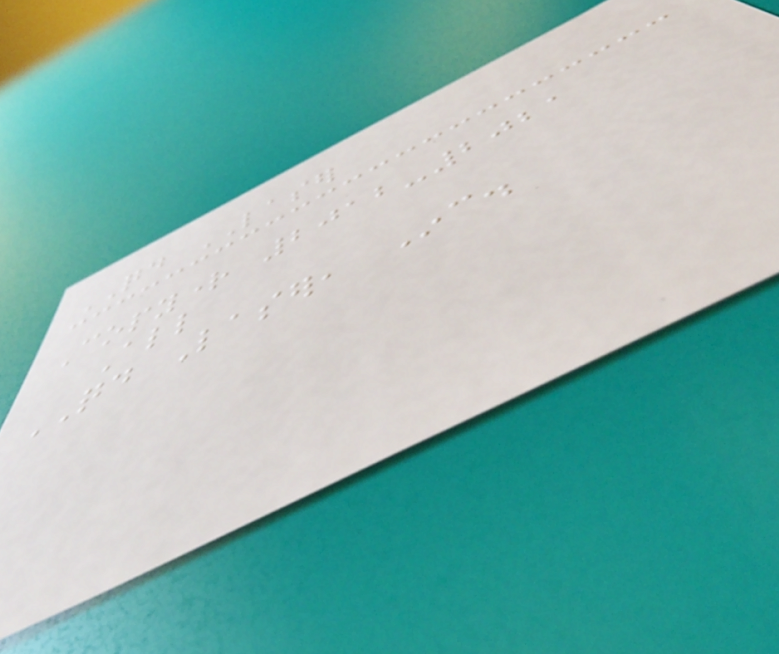QD LASER
Copyright 2012-2021
All
QD Laser, Inc.
